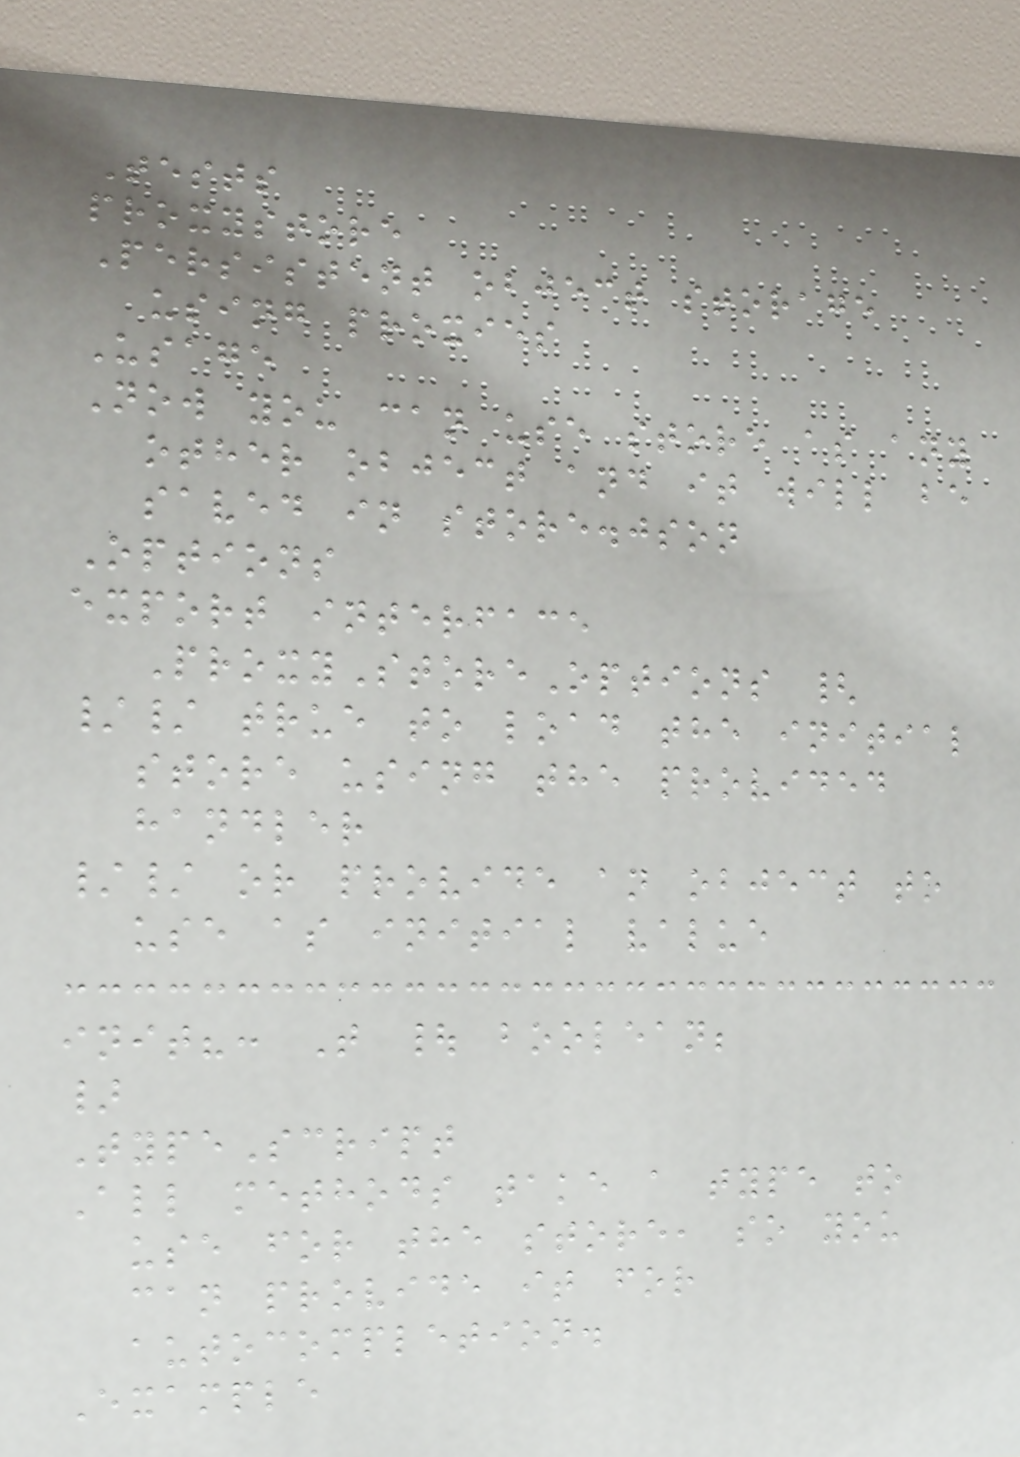Tests
proxystore
Persistent object storage
using proxies
Usage
Now you can use store as any
other object and it will be
saved in store.json
Options
export interface
ProxyStoreOptions {
// true to load the initial
store using the provided
handler
// or provide an object to
use as initial value
init?: T | boolean;
}
TypeScript
All methods take a type to
use for the store, so you
can provide it for
autocompletion.
Example
